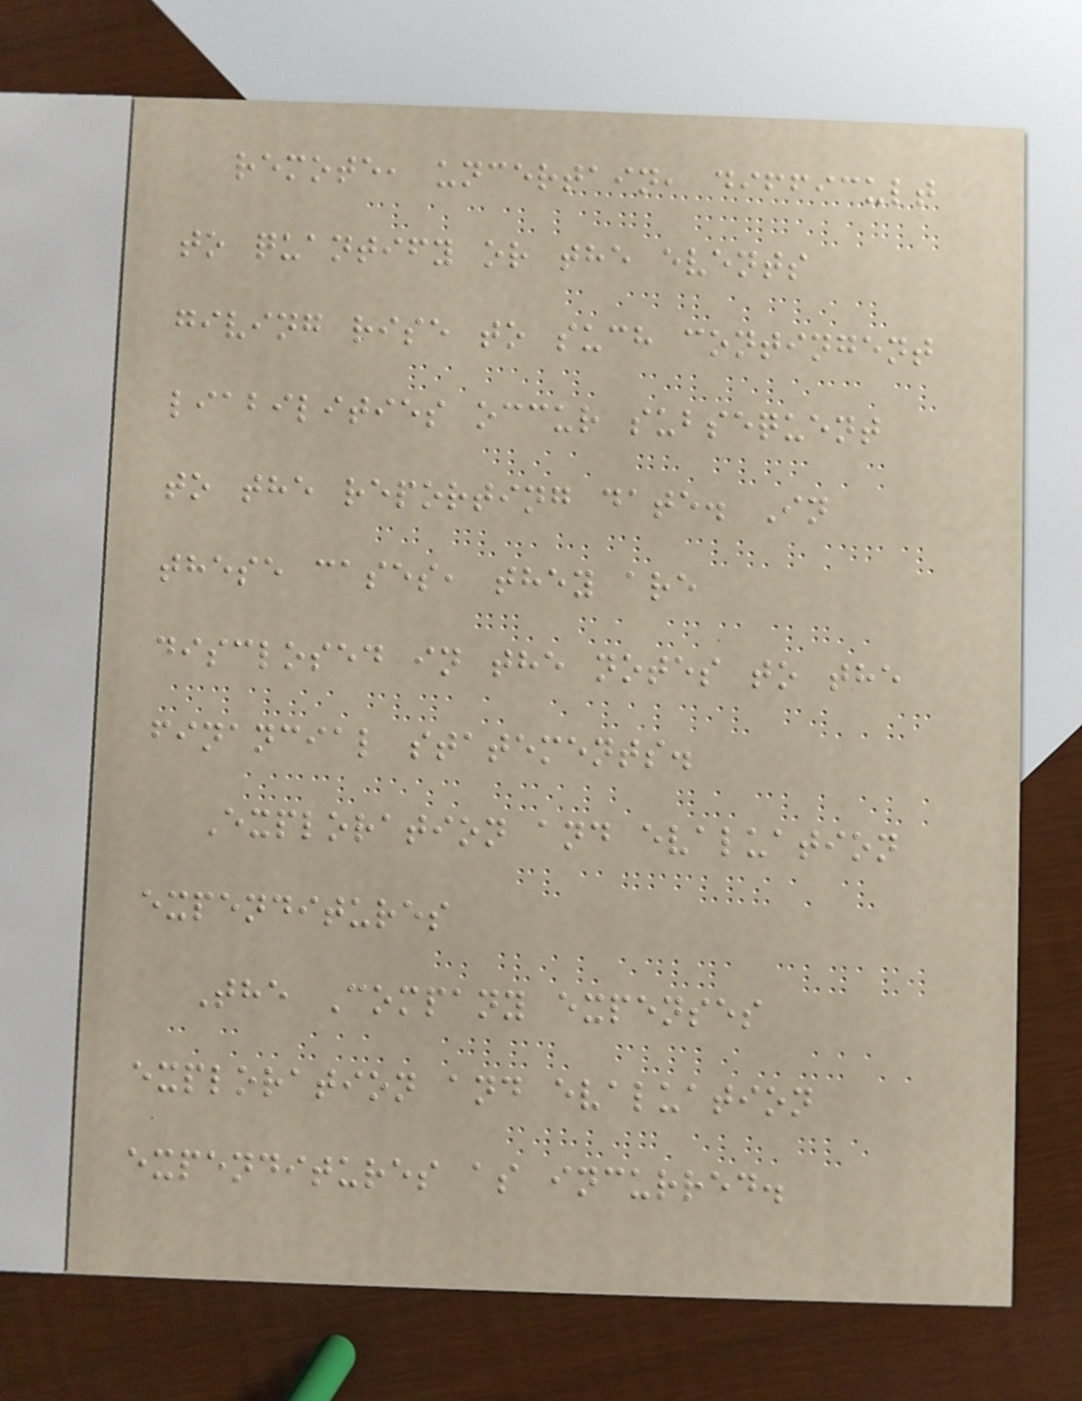remote, uncertain, difficult
to quantify or the events
giving rise to such contingent
liabilities occur subsequent
to the reporting date. In
these cases, they are
disclosed in the notes to the
financial statements.
Exploration and evaluation
expenditures
The Company expenses
exploration and evaluation
expenditures as incurred.
